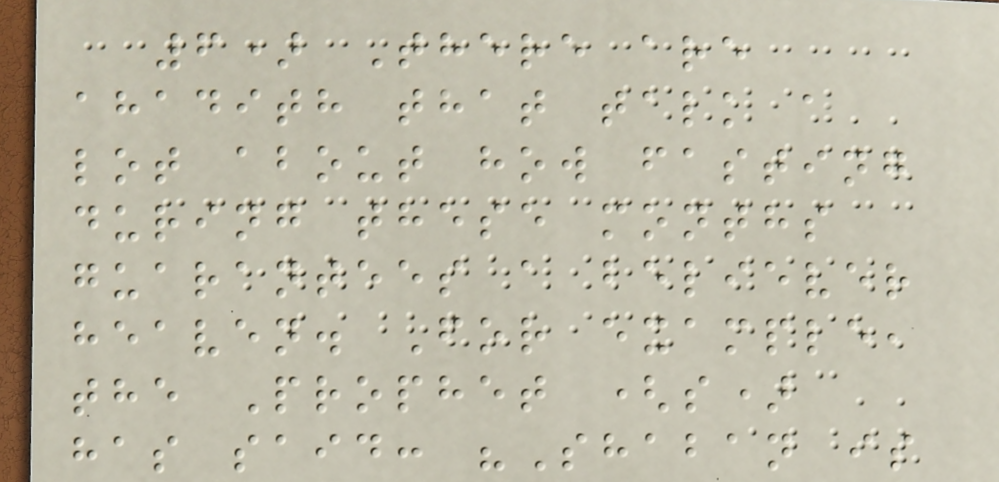6) There are
ahadith that talk a
lot about how fasting
during these months
guarantees a believer
heaven. For example,
the Prophet (s)
has said: "Shaban is
